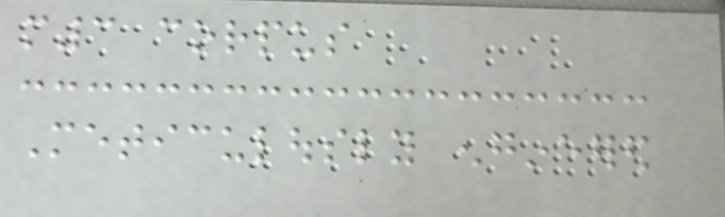m3 corpus
Meticulously engineered
